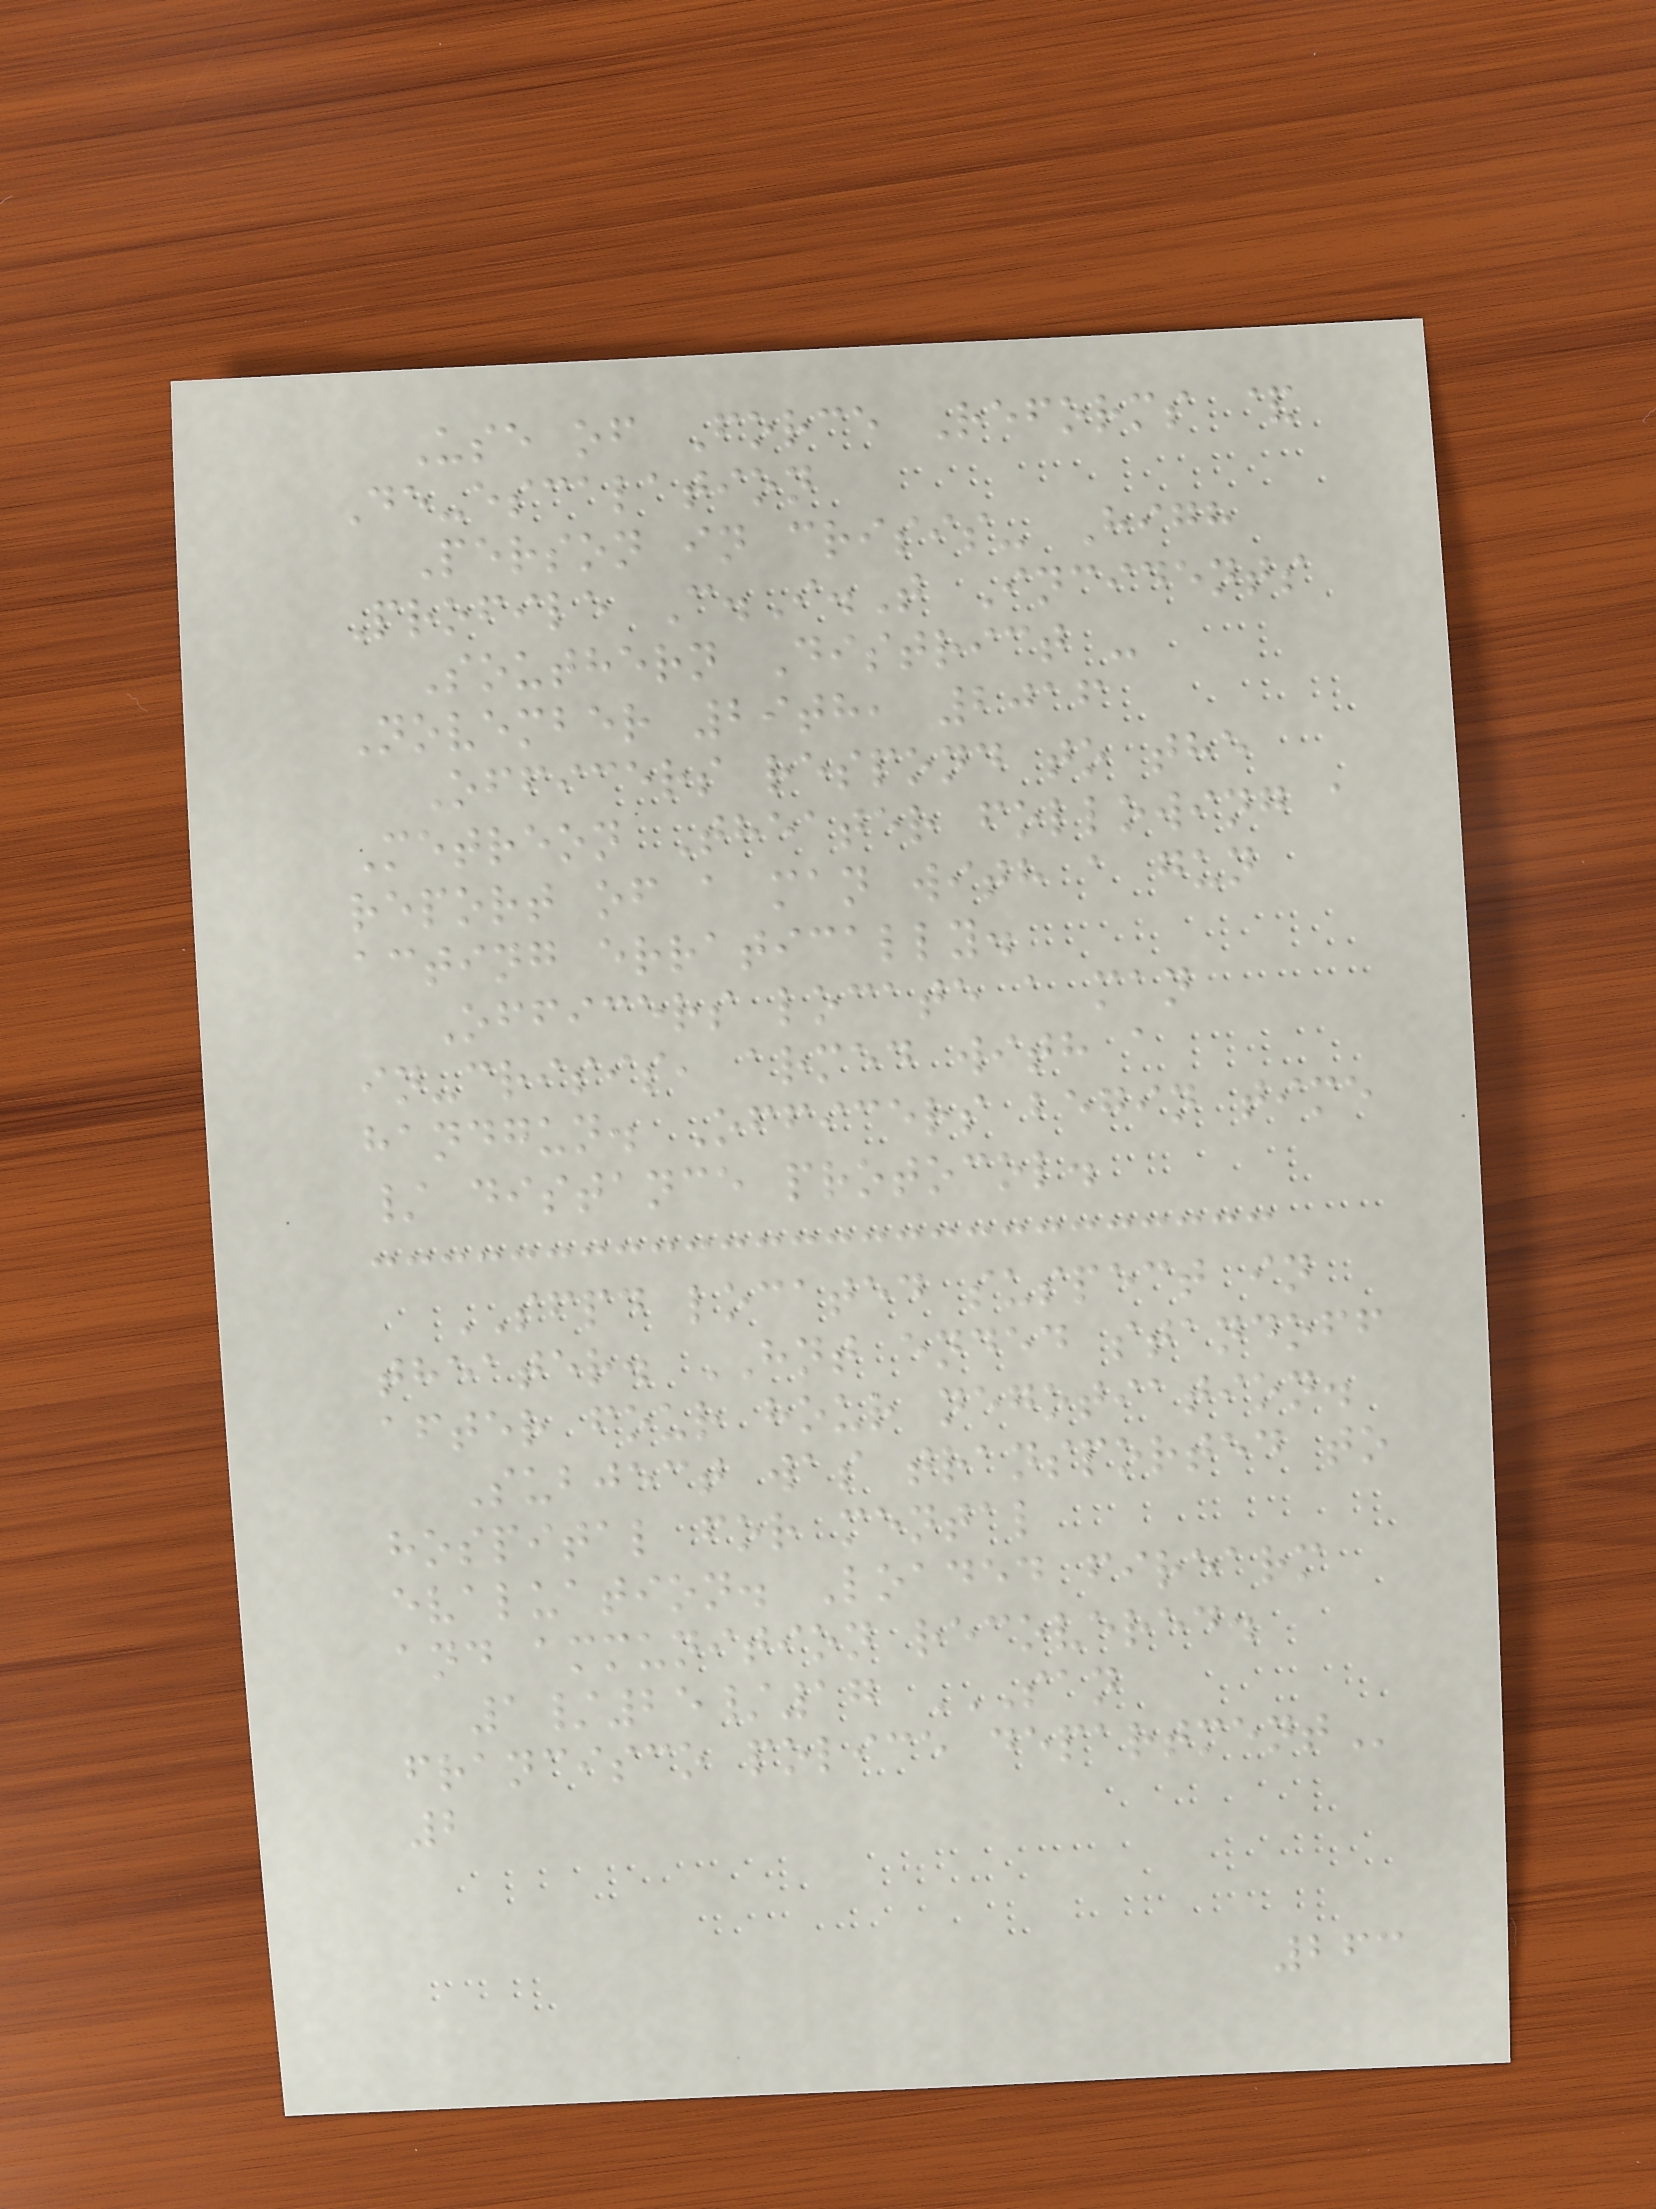Use of Force Reforms &
De-escalation
Person in crisis- High
Profile C.I.T Incidents
Southern District -
November 29th, 2016
Officers respond to the
Metreon Theater following a
report of a man with a gun
acting erratically.
Officers locate a man
in-crisis, armed with a
handgun. Officers begin time
/ distance protocol.
SFPD located suspect in
theater. HNT ended standoff
after four hour negotiation.
Subject was transported to
hospital for mental
evaluation. Loaded firearm
and ammunition recovered.
1/25/17 SAN
FRANCISCO POLICE DEPARTMENT
2
263
